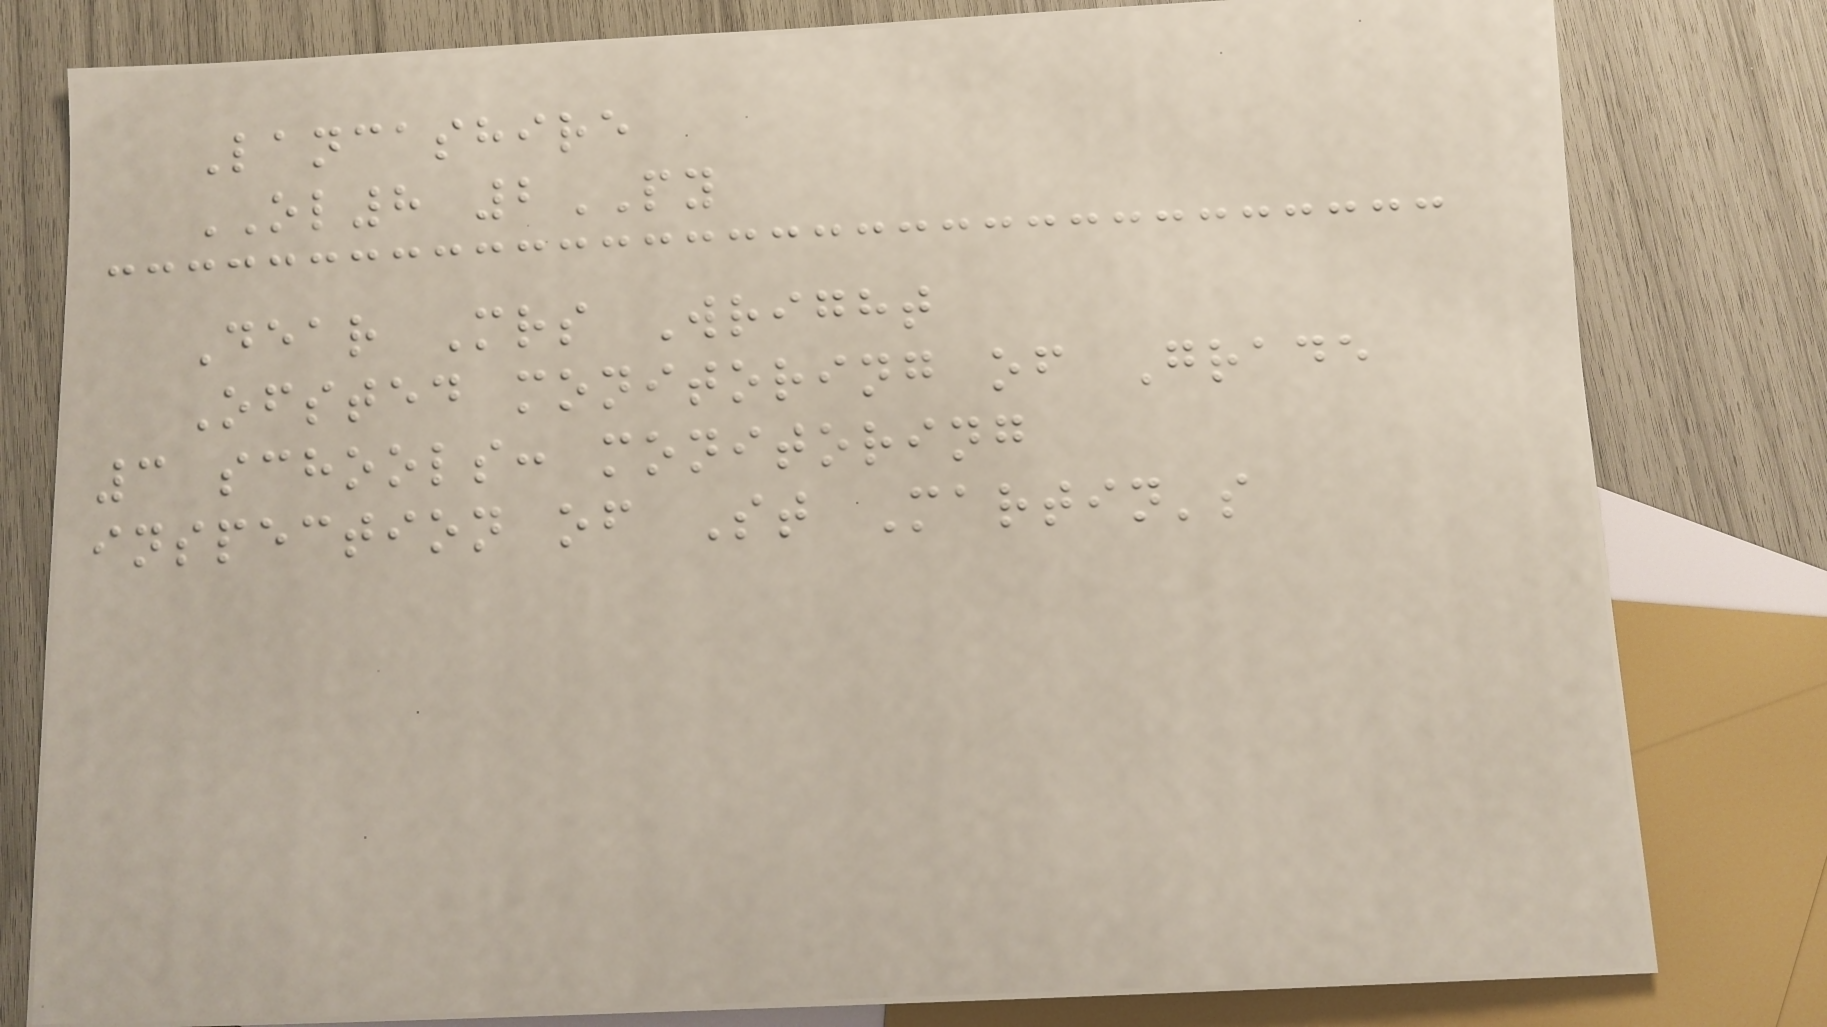Lancashire
OL8 2PY
Dear Mrs Wright
Ofsted monitoring of Grade
3 schools: monitoring
inspection of St Martin's
